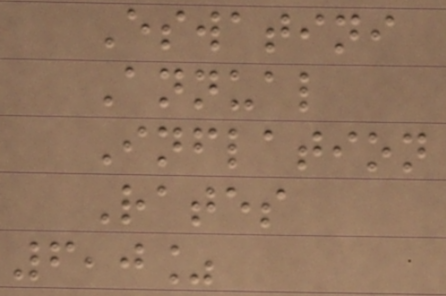Eswatini
Annual
Inflation
Rates
6,0%
